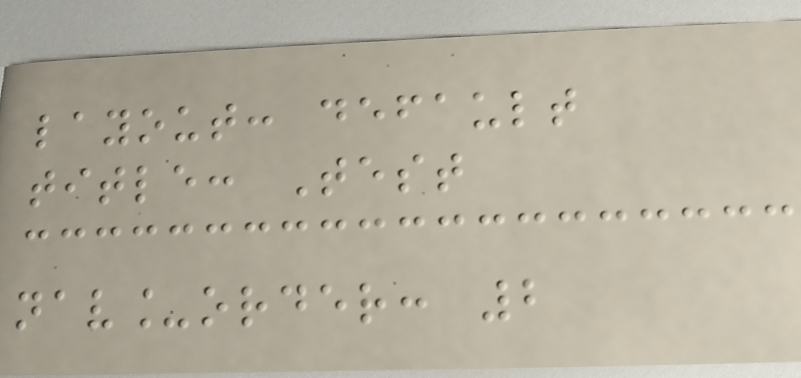layout: default
title: Test
nav_order: 2
